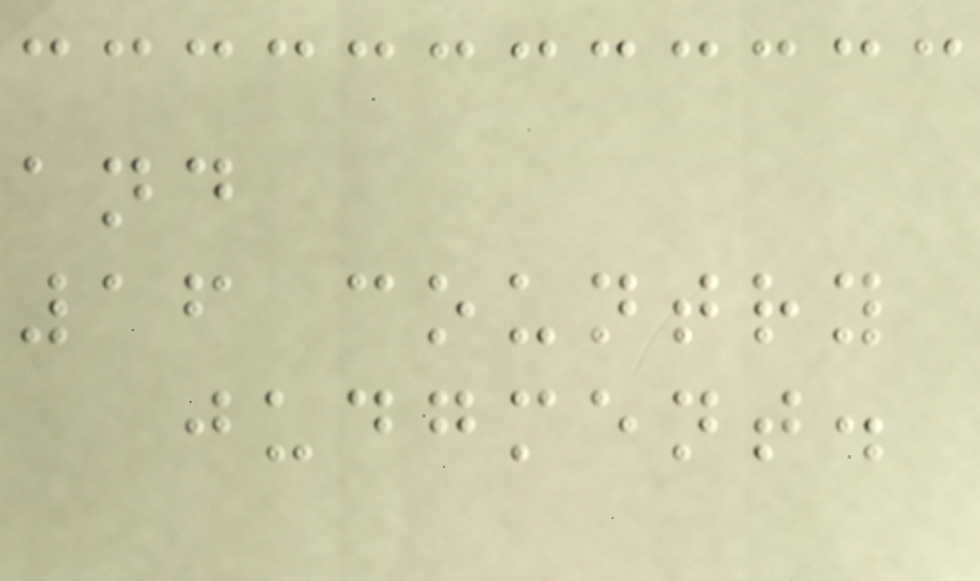and
16 country
judgment.
